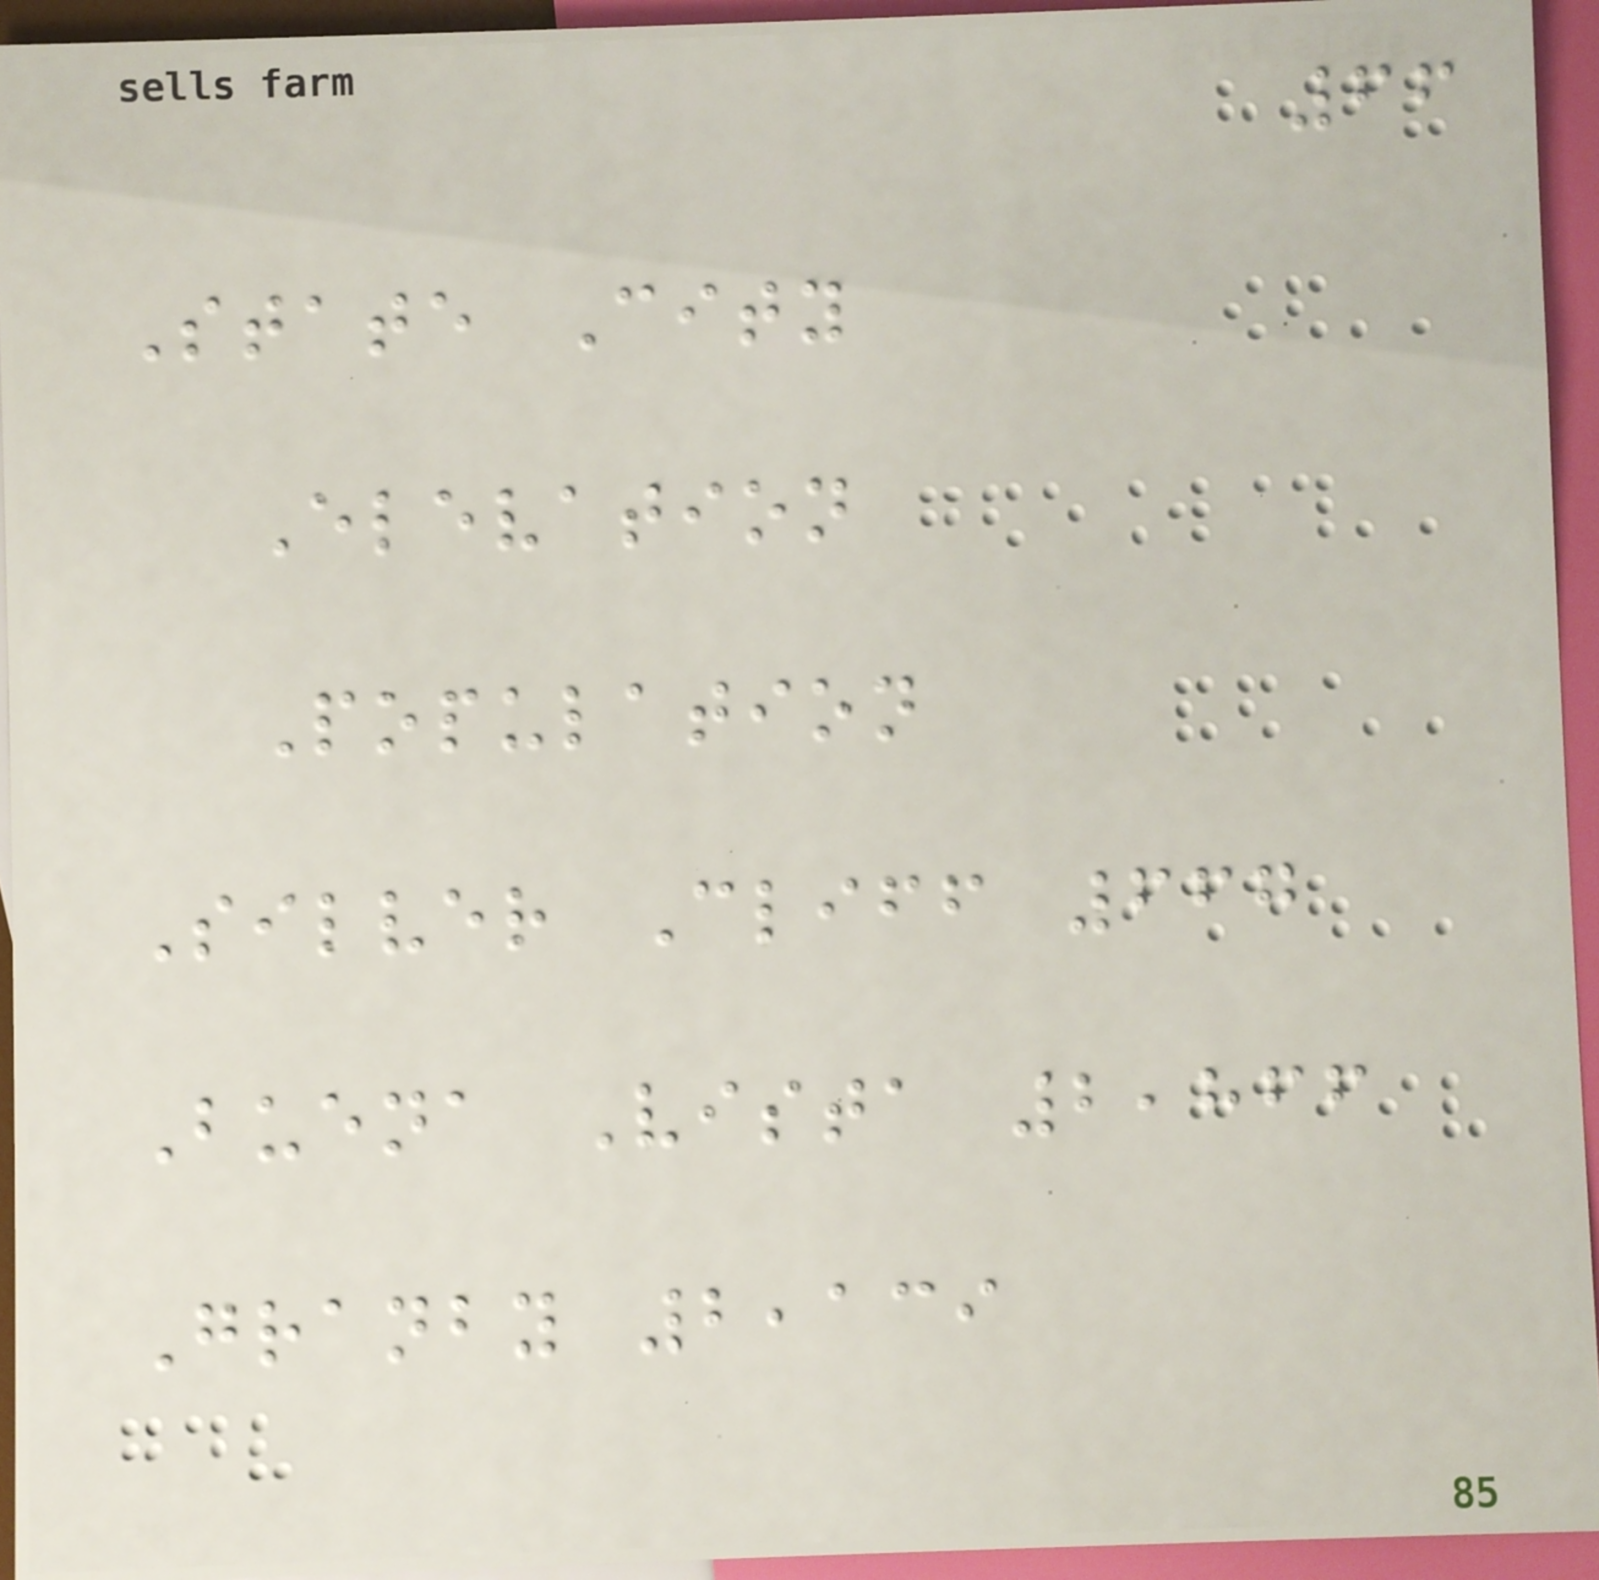66
State City
Elevation
Population
Silver Cliff 667
Buena Vista 2,866
Granby 2,139
